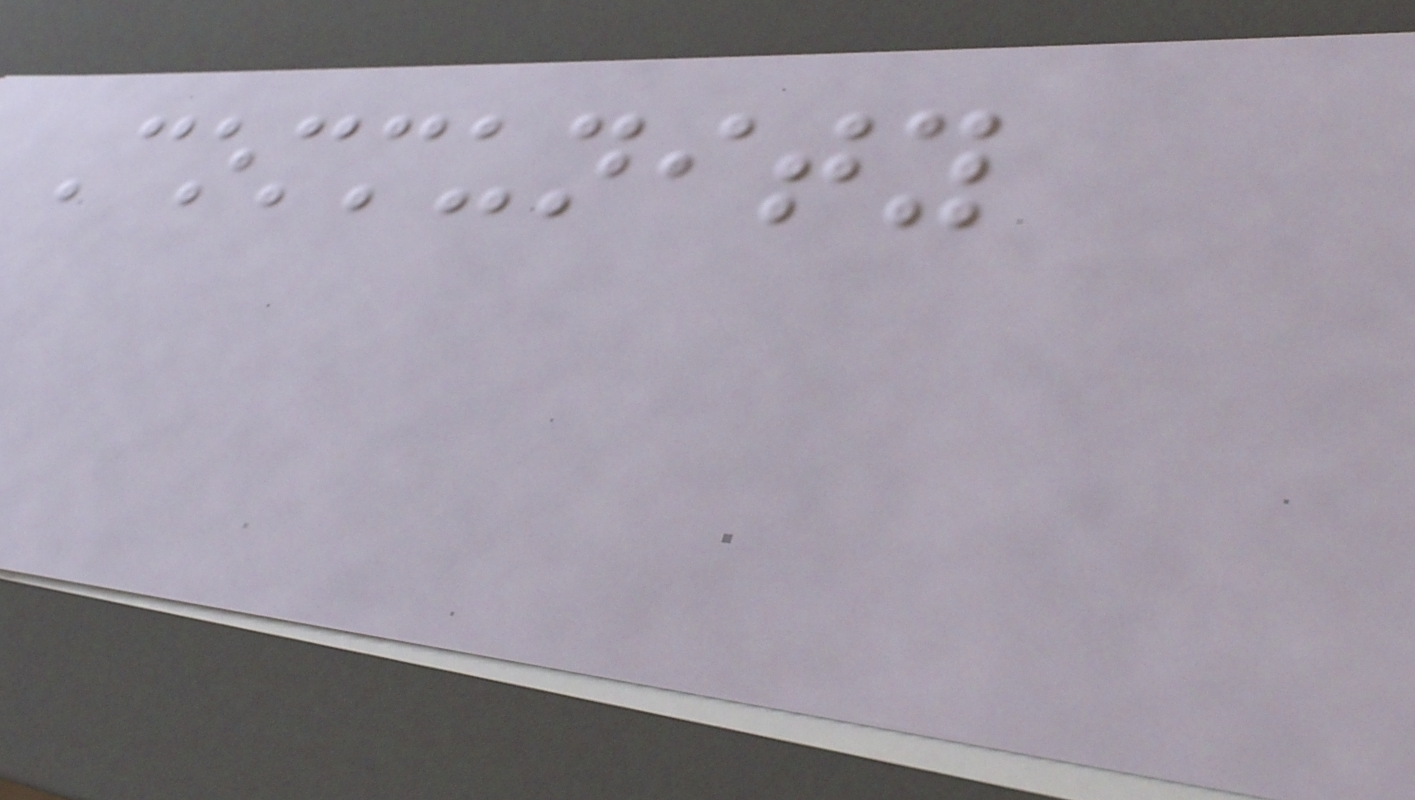Community
